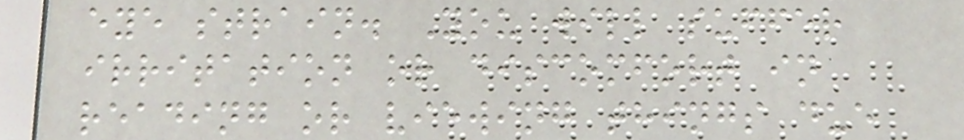eye strain. You will suffer
irritation or discomfort in
reading or viewing things due
